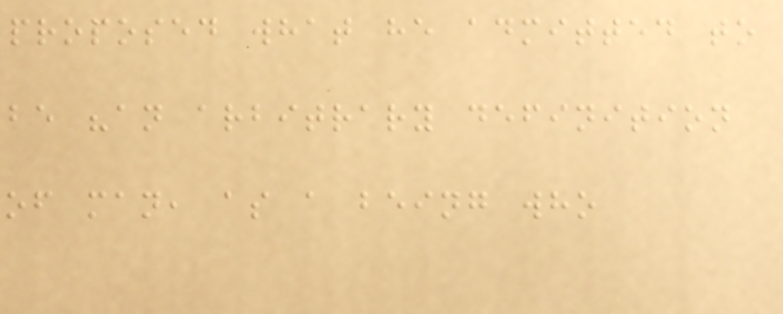proposed what he admitted to
be "an arbitrary definition
of man, as a being who
